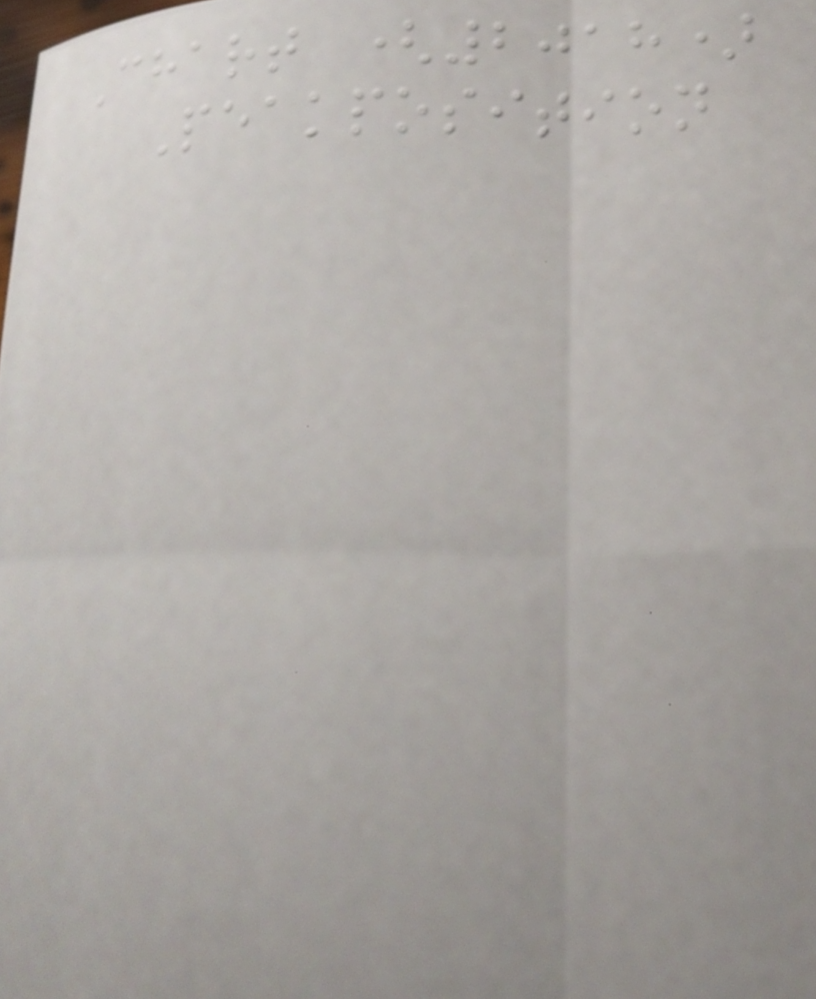Chart (2018)
Peakposition
